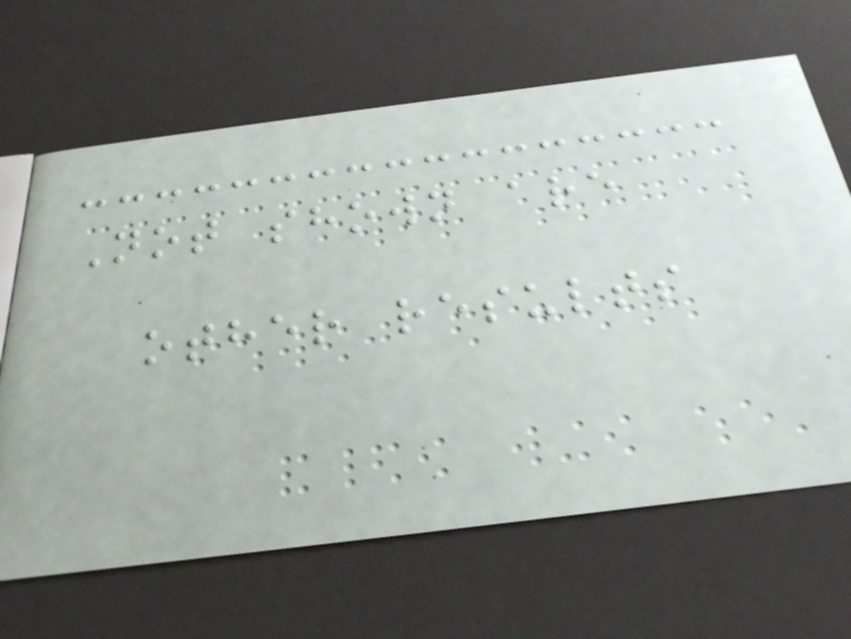Not shown are
other results
